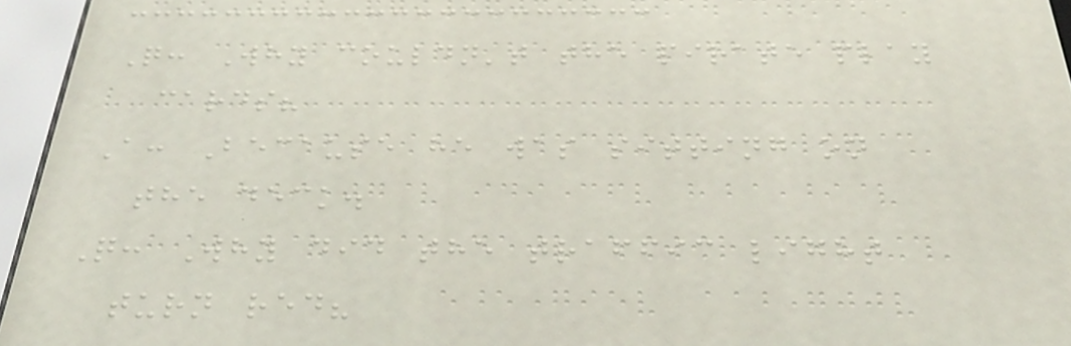Q: Why couldn't the pirate play
cards?
A: Because he was sitting on
the deck.
Q: Why did the traffic light
turn red?
